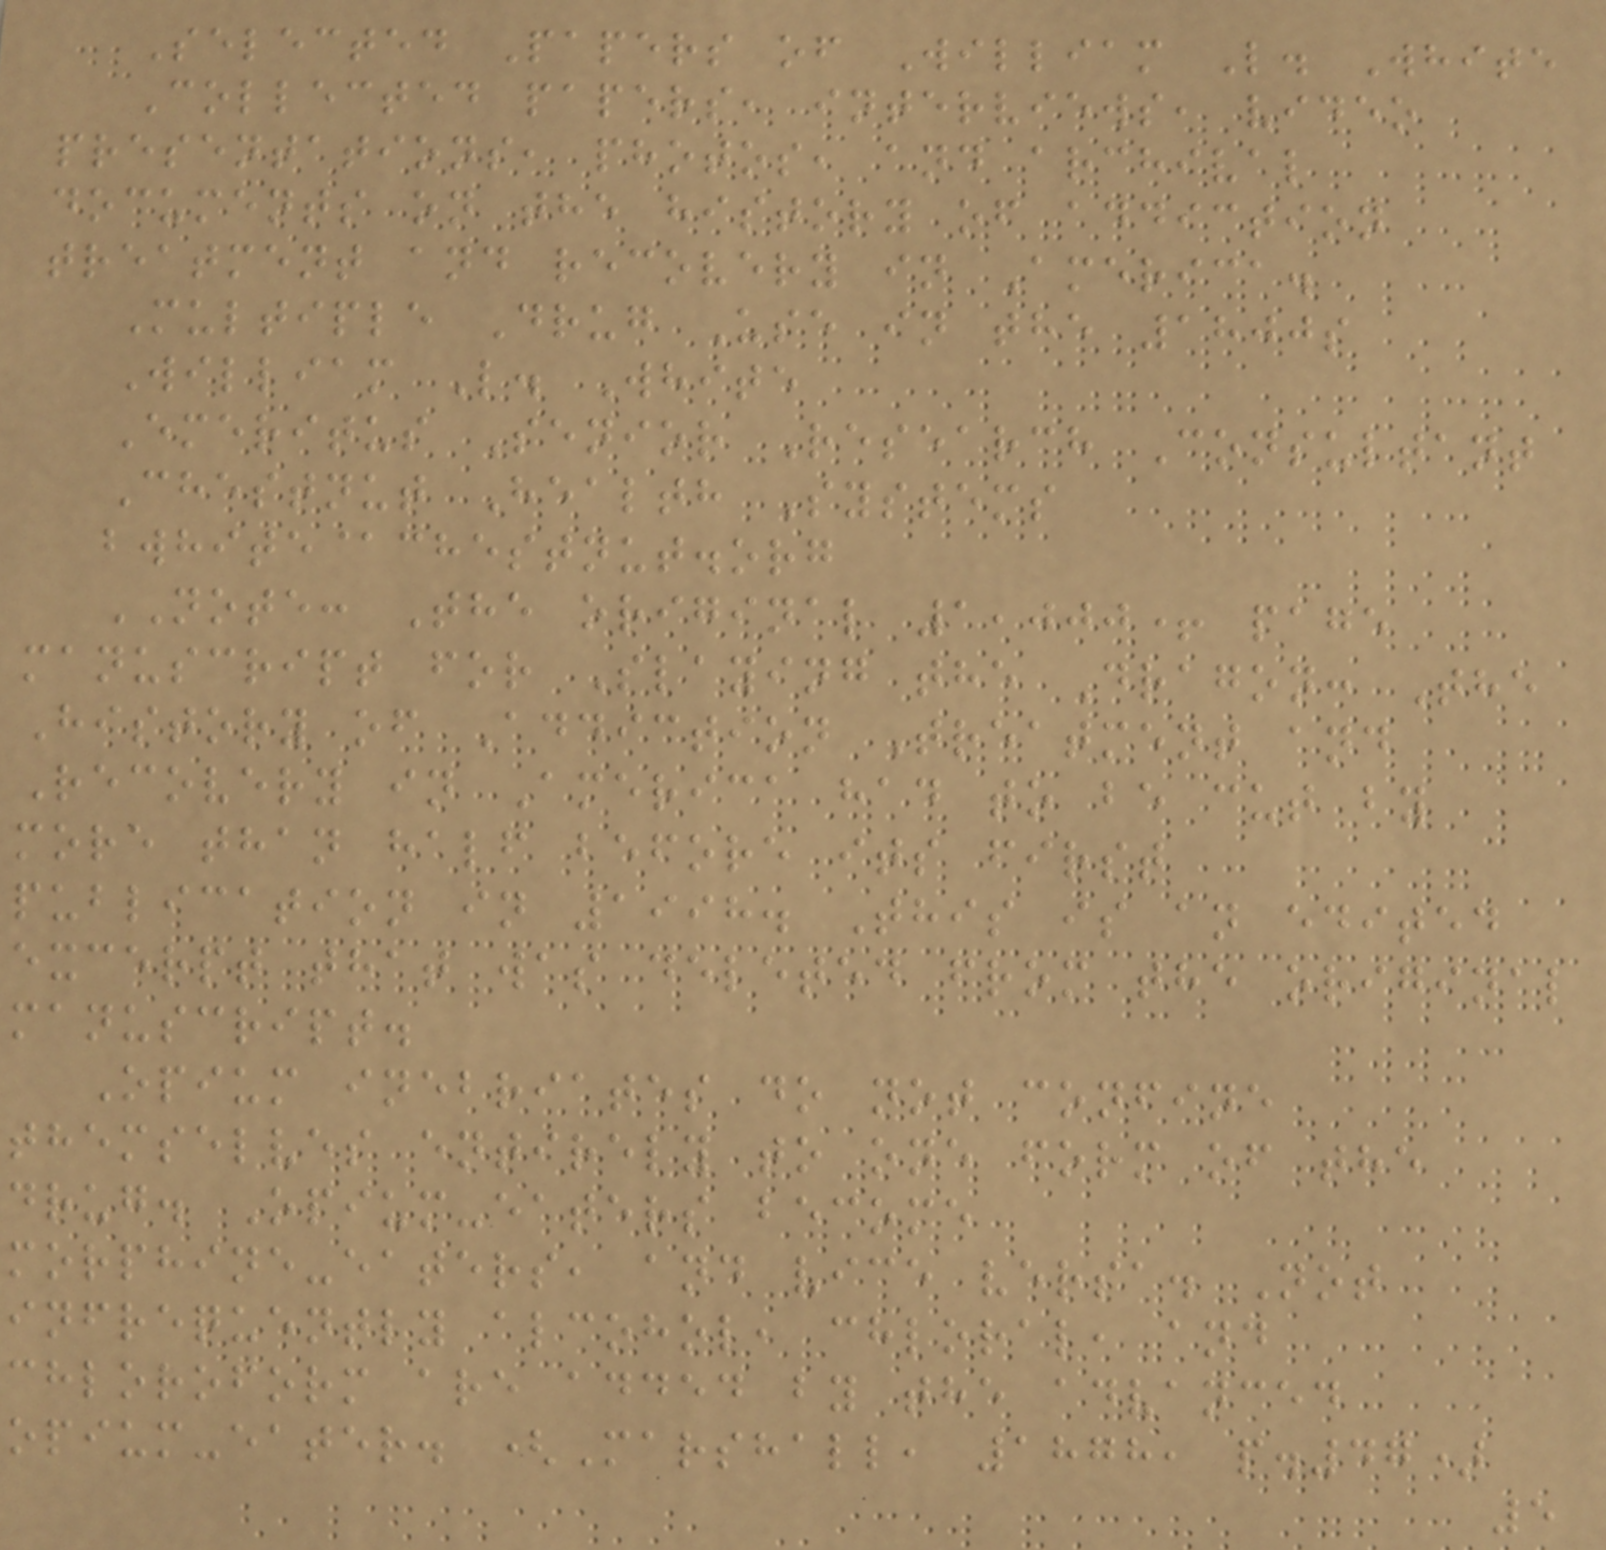Selected Papers of William L. White
Collected papers, interviews, video
presentations, photos, and archival
documents on the history of addiction
treatment and recovery in America.
Multiple Drug Use in the 1800s
William L. White
Emeritus Senior Research Consultant
Chestnut Health Systems
bwhite@chestnut.org
NOTE: The original 1,000+ page
manuscript for Slaying the Dragon: The
History of Addiction Treatment and
Recovery in America had to be cut by
more than half before its first
publication in 1998. This is an edited
excerpt that was deleted from the original
manuscript.
Opium inebriates do not confine
themselves entirely to one form of the
drug. Opium-eaters become
morphine-eaters, and vice versa. Not
infrequently alcohol, chloral, and
chloroform are added by the advanced
opium-eater. (Marshall, 1878, p.47)
5
